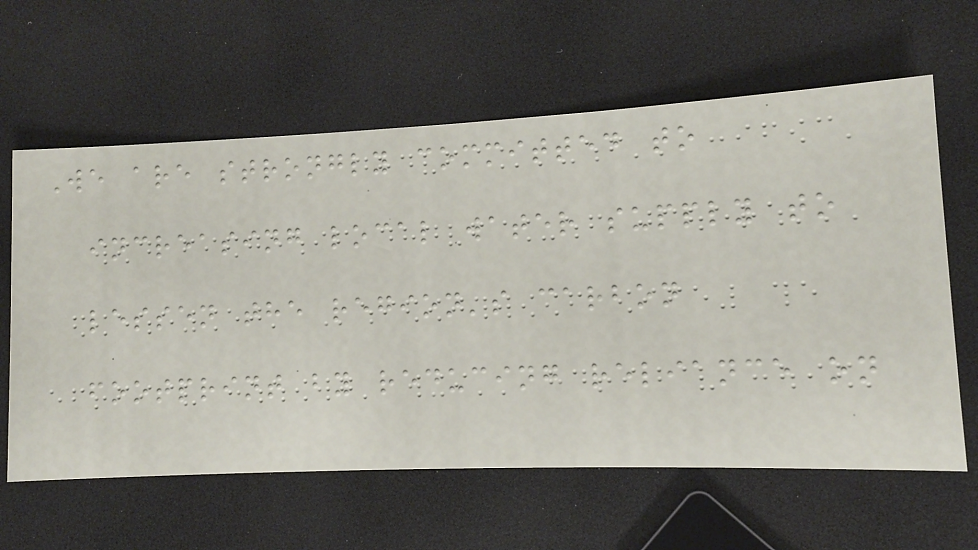We are strongly committed to
increasing local water supply to
lessen the region's carbon
footprint by reducing reliance on
